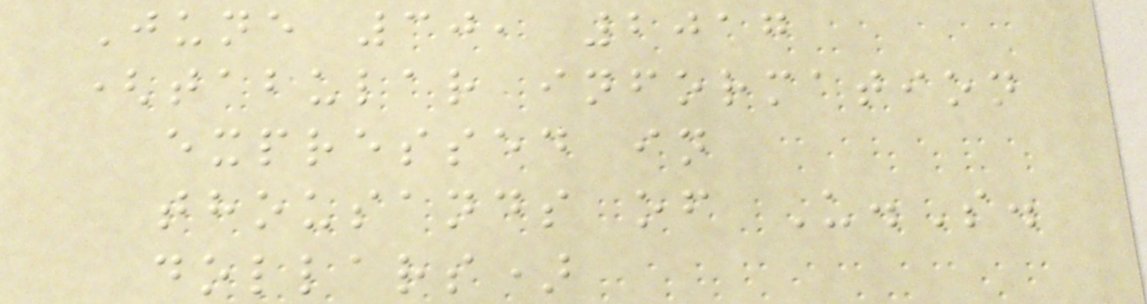June 30, 2017
(tabular information
expressed in
thousands of U.S.
dollars)
